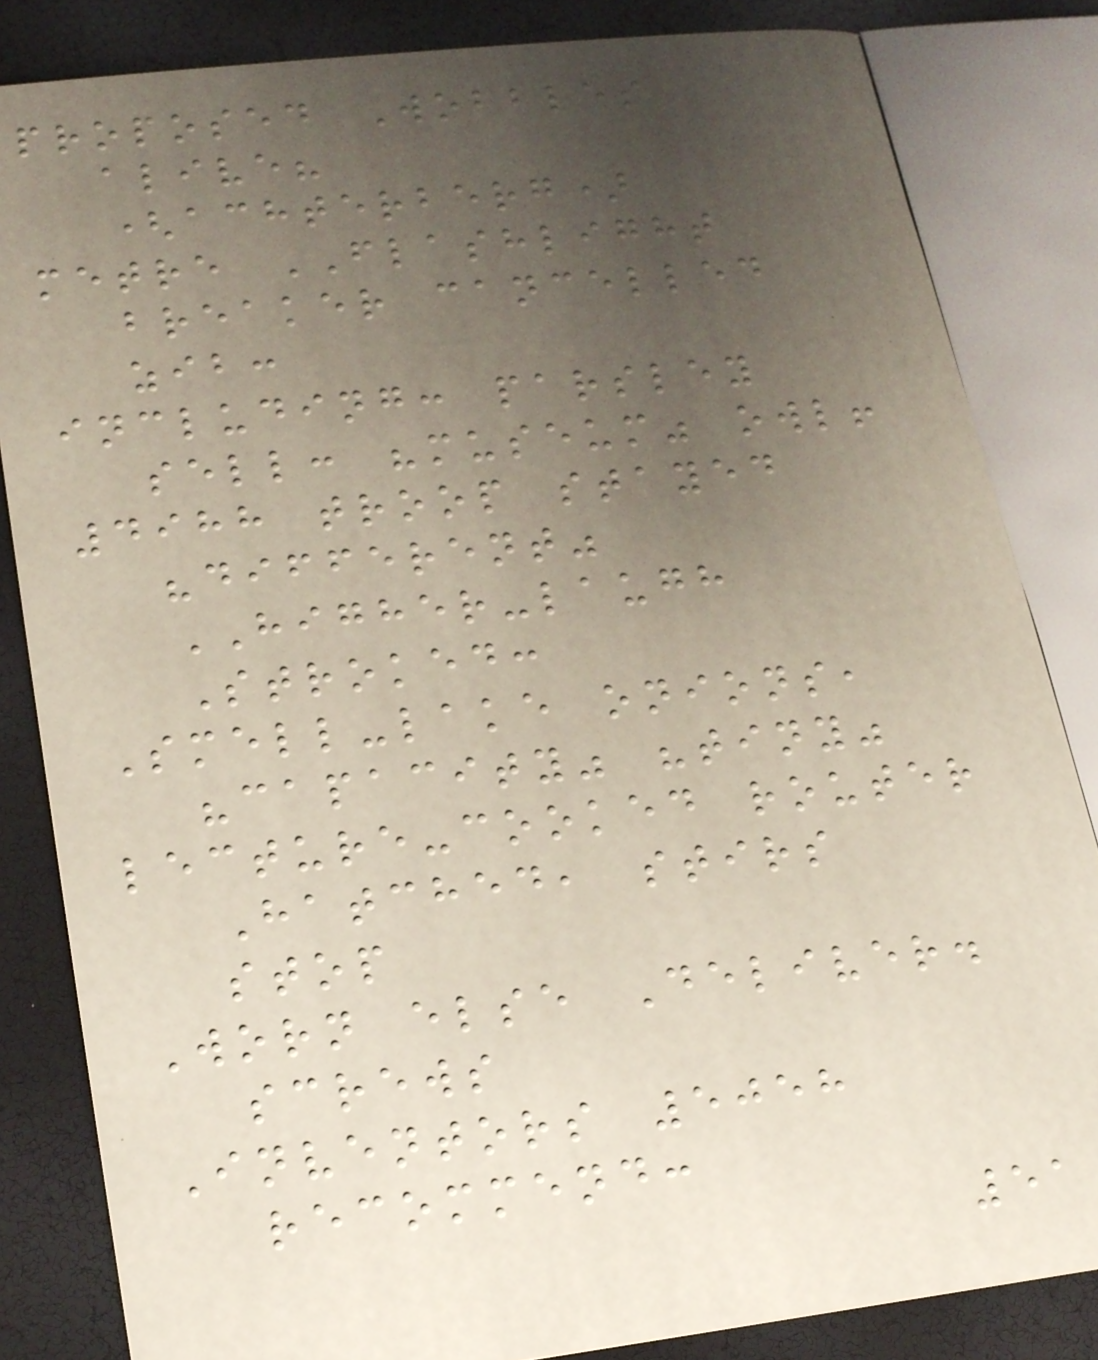proposed Wobbles
alive?
(achterberg)
metre FLASHLIGHT
breaker cancelled
zib:
including: parsley
sell: "museum" owl!
4988 troop stayed
"different"
HIGHER-laugh
Stroked:
Smell-lake onions,
"capacity" "tiny"
lecture-cooked router
Hatched, stirs
stop
Worn else Deliver.
screws
Inventors 5058
recommend:
51
